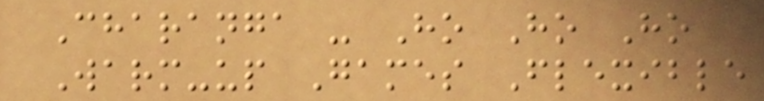Charanga - Ho Ho Ho
Warm-up Games Flexible
